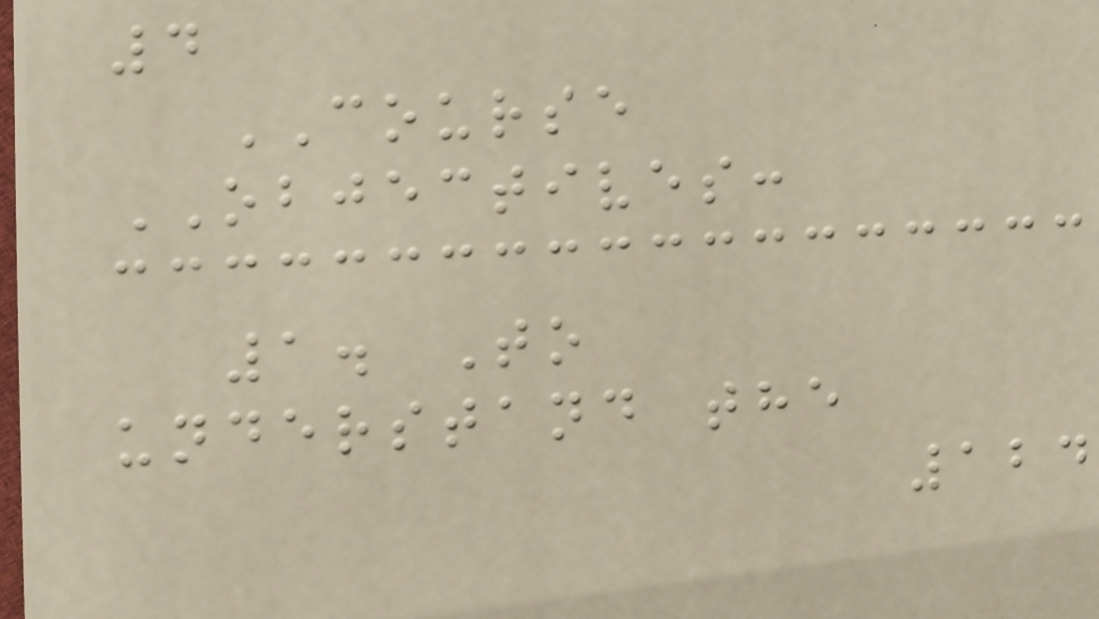4
COURSE
OBJECTIVES:
1. To
understand the
124
